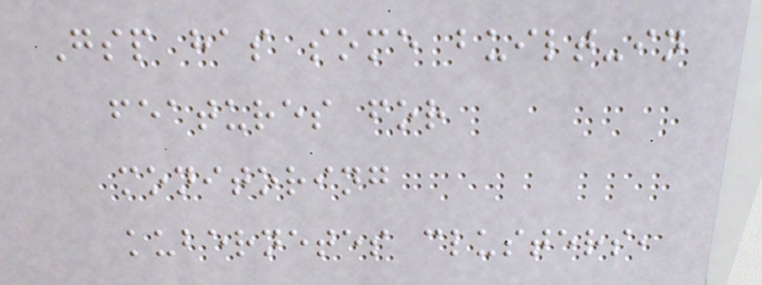Gsp has some built-in
features for
monitoring
kubernetes clusters,
